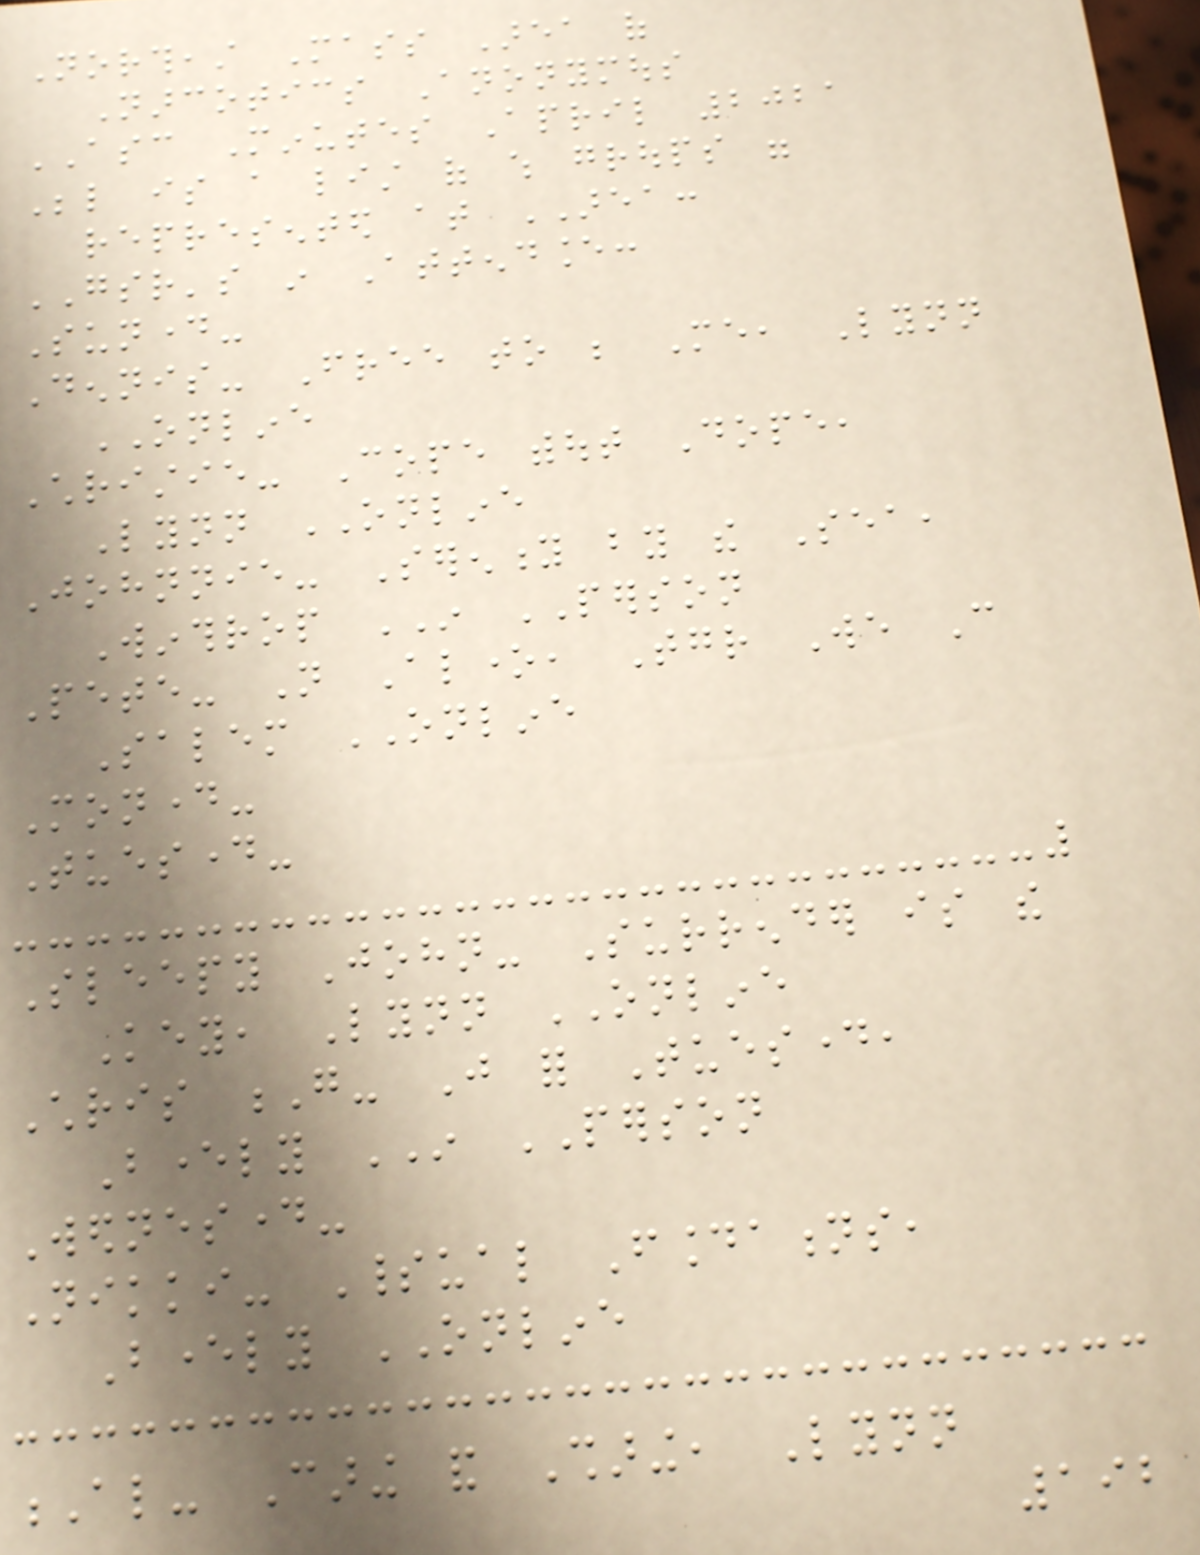Northeast Mass Area of
Narcotics Anonymous
ASC Minutes April 2021
Below is a list of which groups were
represented at AREA:
GSR's in Attendance:
Sunday-
Dennis- Free to be Me, Lynn
ONLINE
Christie- Cope without Dope,
Lynn ONLINE
Johnnie- Serenity by the Sea,
Winthrop IN PERSON
Pete- Not Alone, Together We Can
Salem ONLINE
Monday-
Tuesday-
Sleepy John- Surrender is the
Key, Lynn ONLINE
Chris G- Just for Tuesday,
Beverly IN PERSON
Wednesday-
Nikki- Spiritual Foundations,
Beverly ONLINE
Al- Caring and Sharing, Lynn
192
